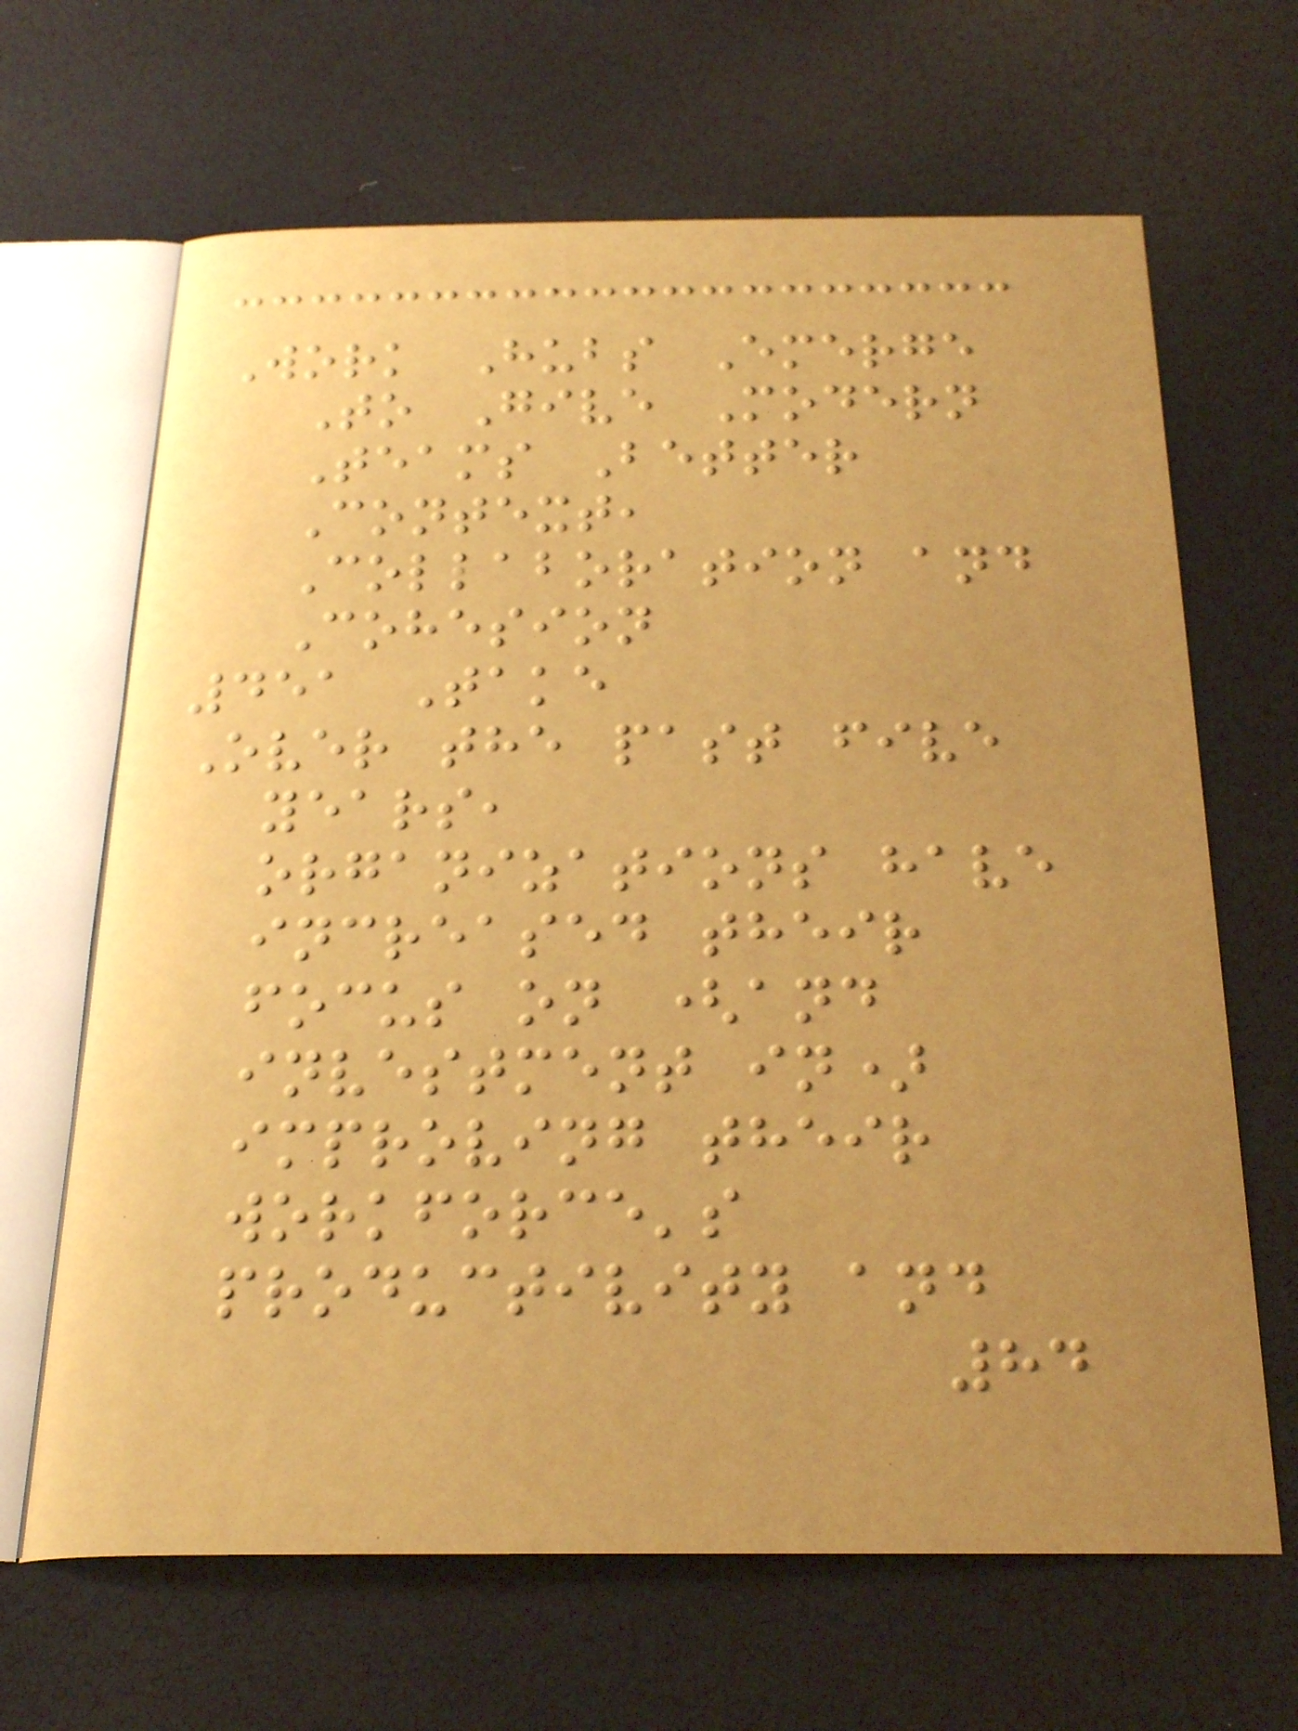Work Hubs Emerge
To Give Modern
Teams Better
Context,
Collaboration and
Cohesion
451 Take
Over the past five
years,
organizations have
increased their
focus on (and
investment in)
improving their
workforce's
productivity and
84
